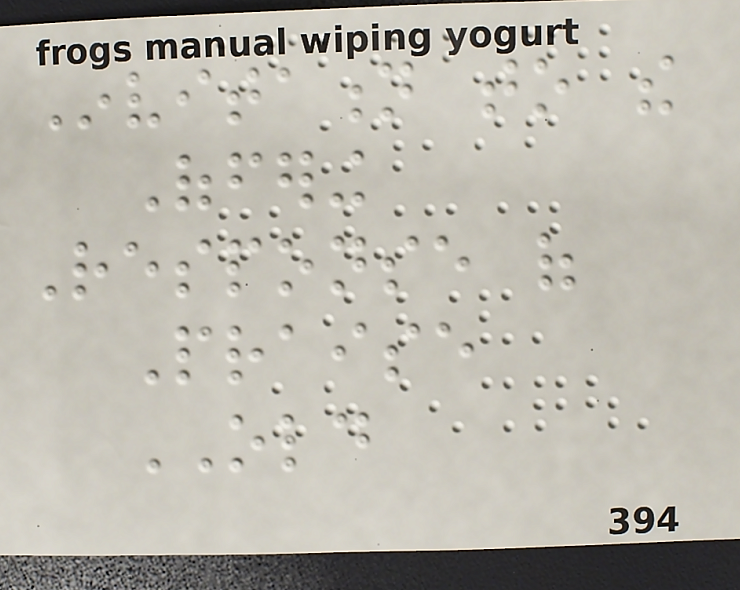Invitation to the
Offering
Response of
Praise
OLD
